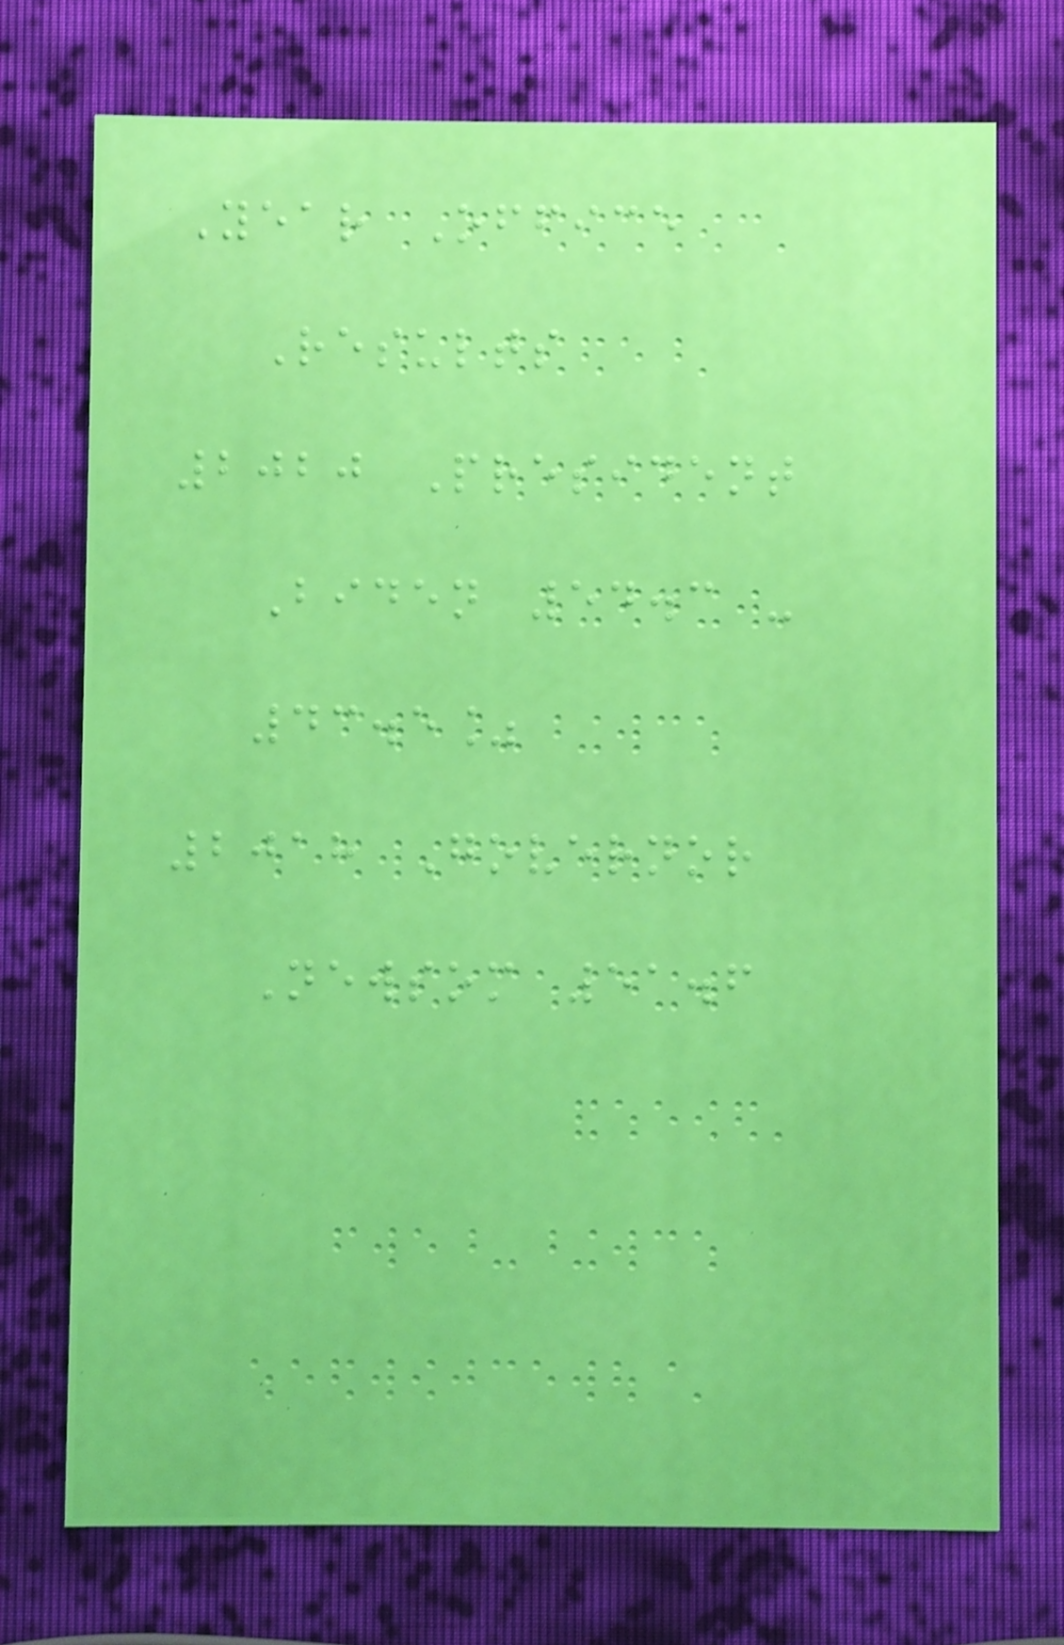Year Office
Results
2020 President
Biden 54.3 -
43.5%
2018 Governor
Newsom 51.6
